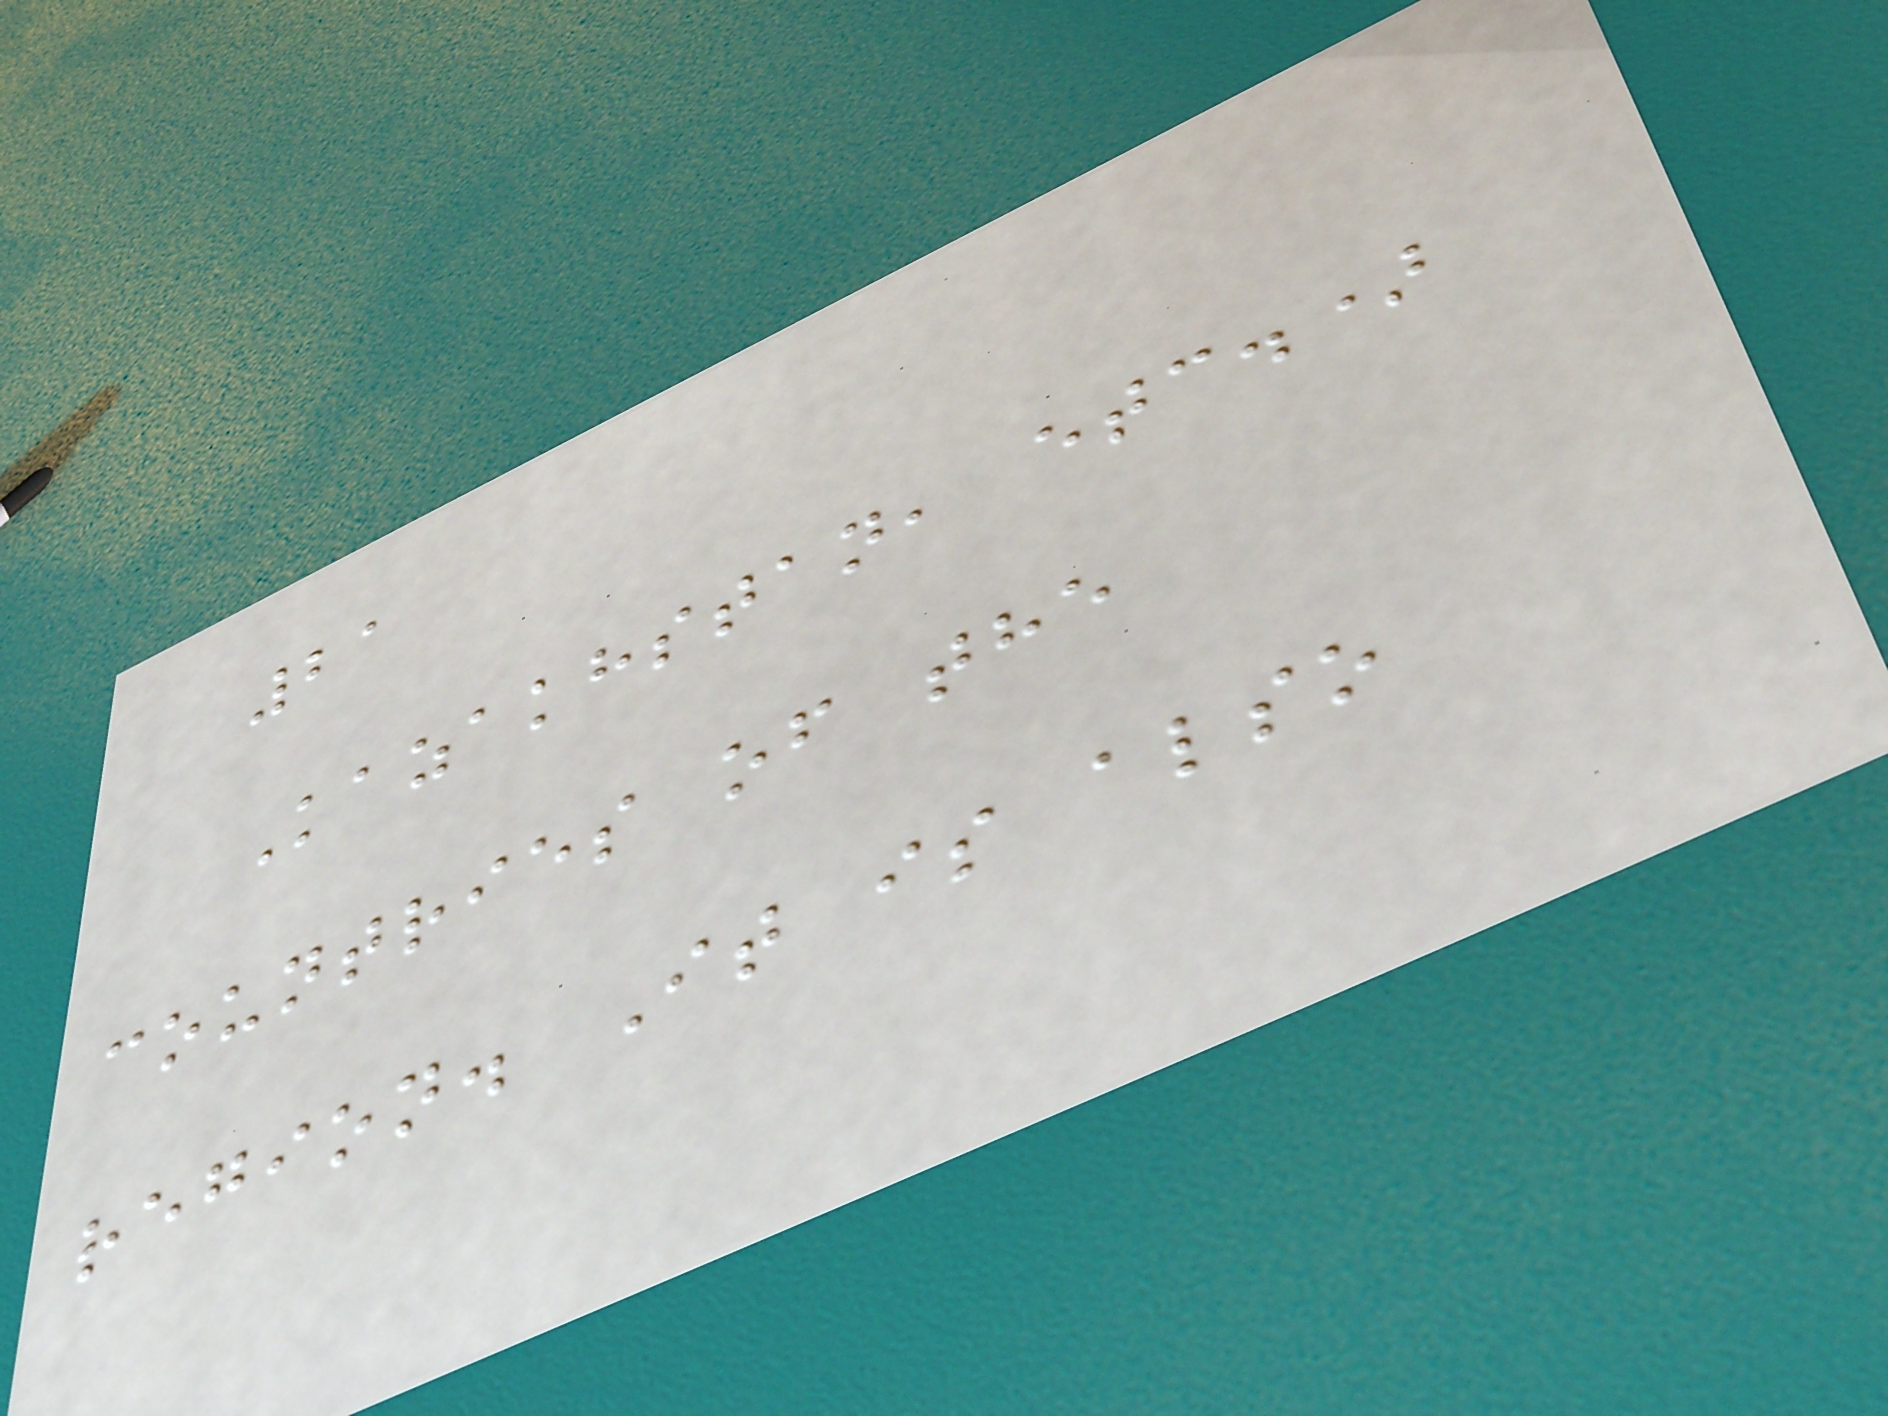21
Kazakhstan, etc.)
countries of the
region. It is also
